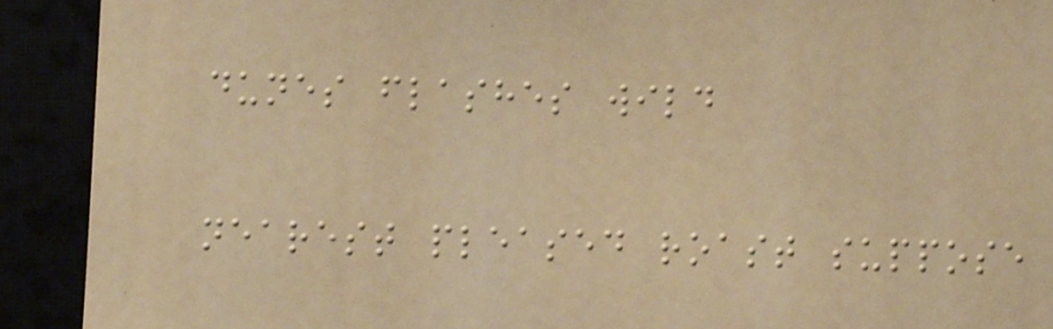dunes flashes wild
nearest pleased roast suppose
